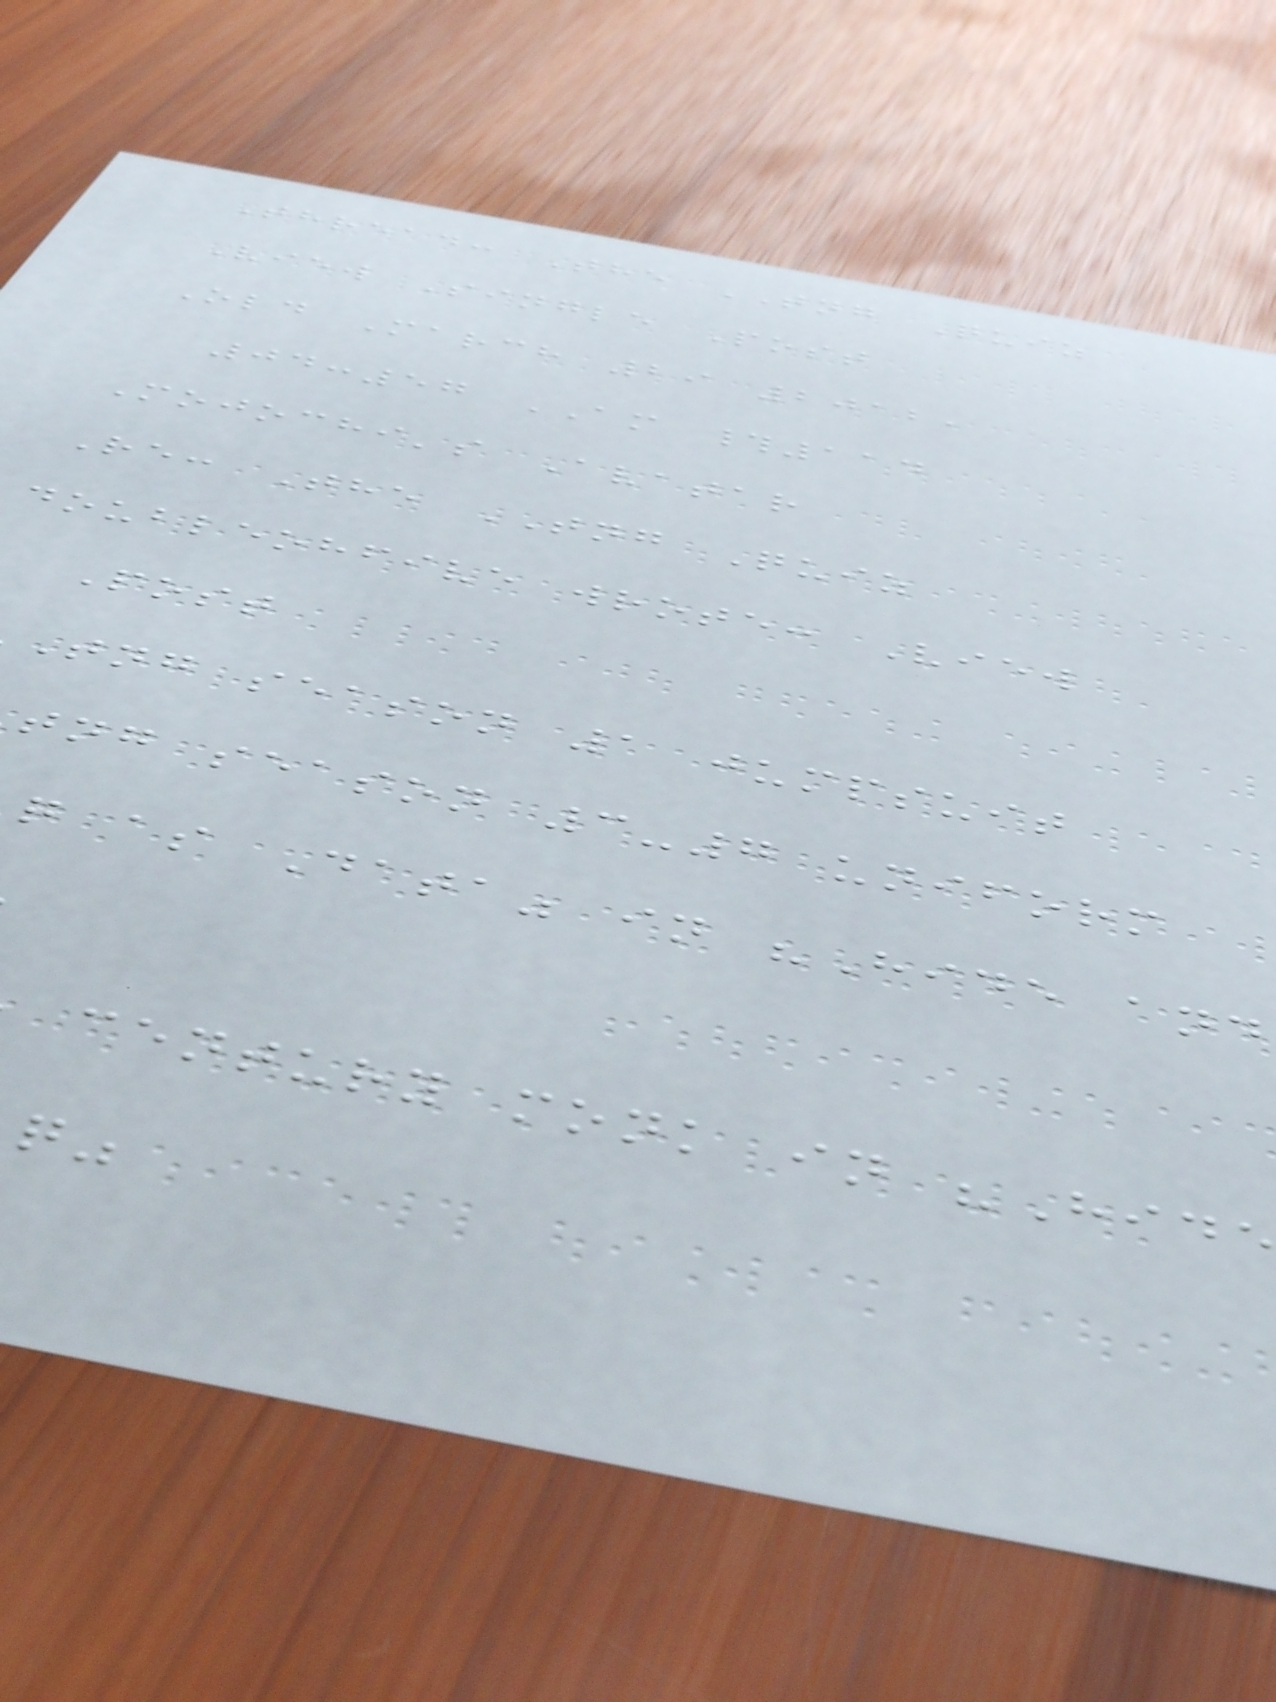Thread: The TNG Quiz
View Single Post
Old March 29 2012,
04:57 AM #114
Mojochi's Avatar
Re: The TNG Quiz
doubleohfive wrote: View
Post
tng season 1 jumpsuit
tng season 3-7 uniform
q as Data" in "Hide and
century monk in "Hide
